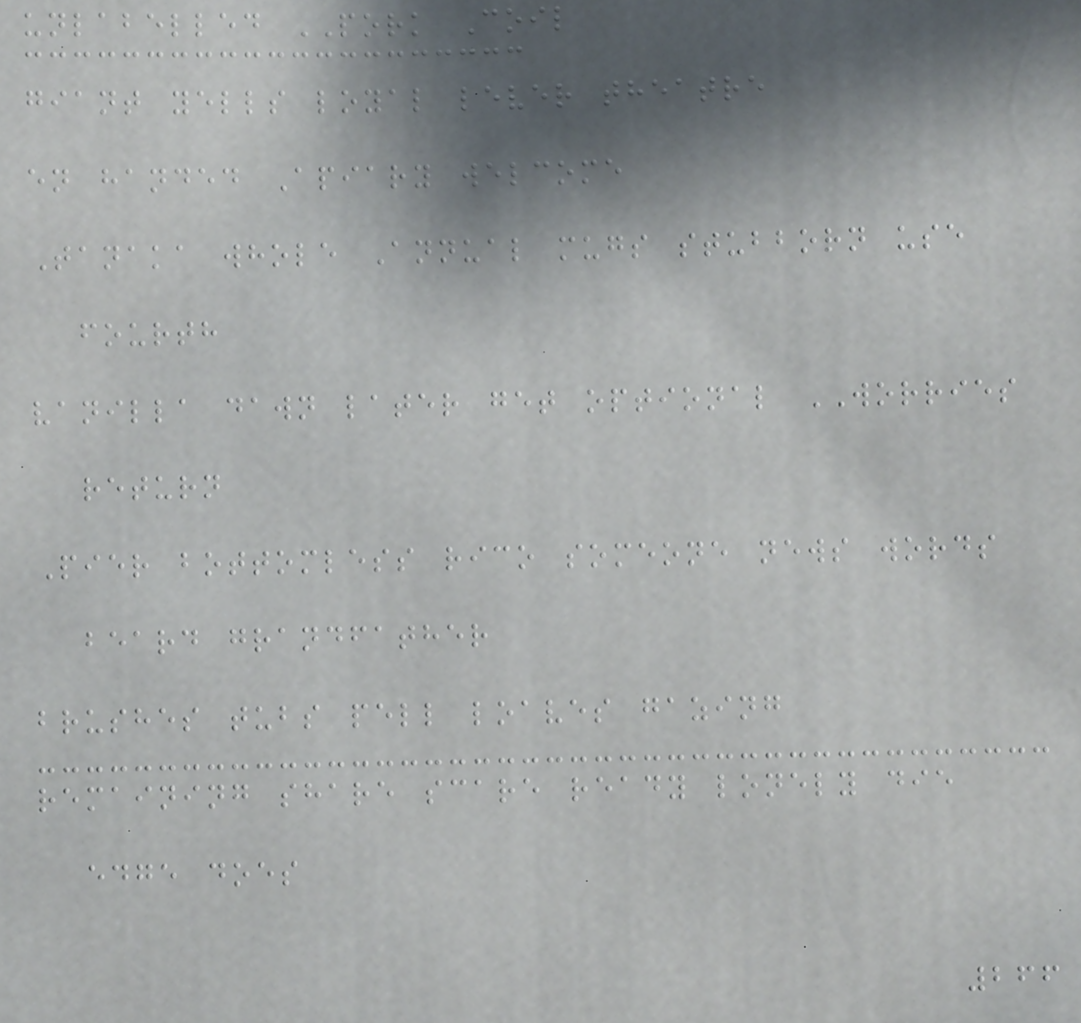unlabelled PORK Coil
giant yells loyal lever theatre
en handed Apiary welcome
Tanaka whole Annual mugs stubborn use
fourth
vanilla dawn later get optional WORRIES
return
Pier bottomless rico someone news words
beard grandfather
brushes tubs pell loaves gazing
remaining share scare ready lonely die
edge does
266
